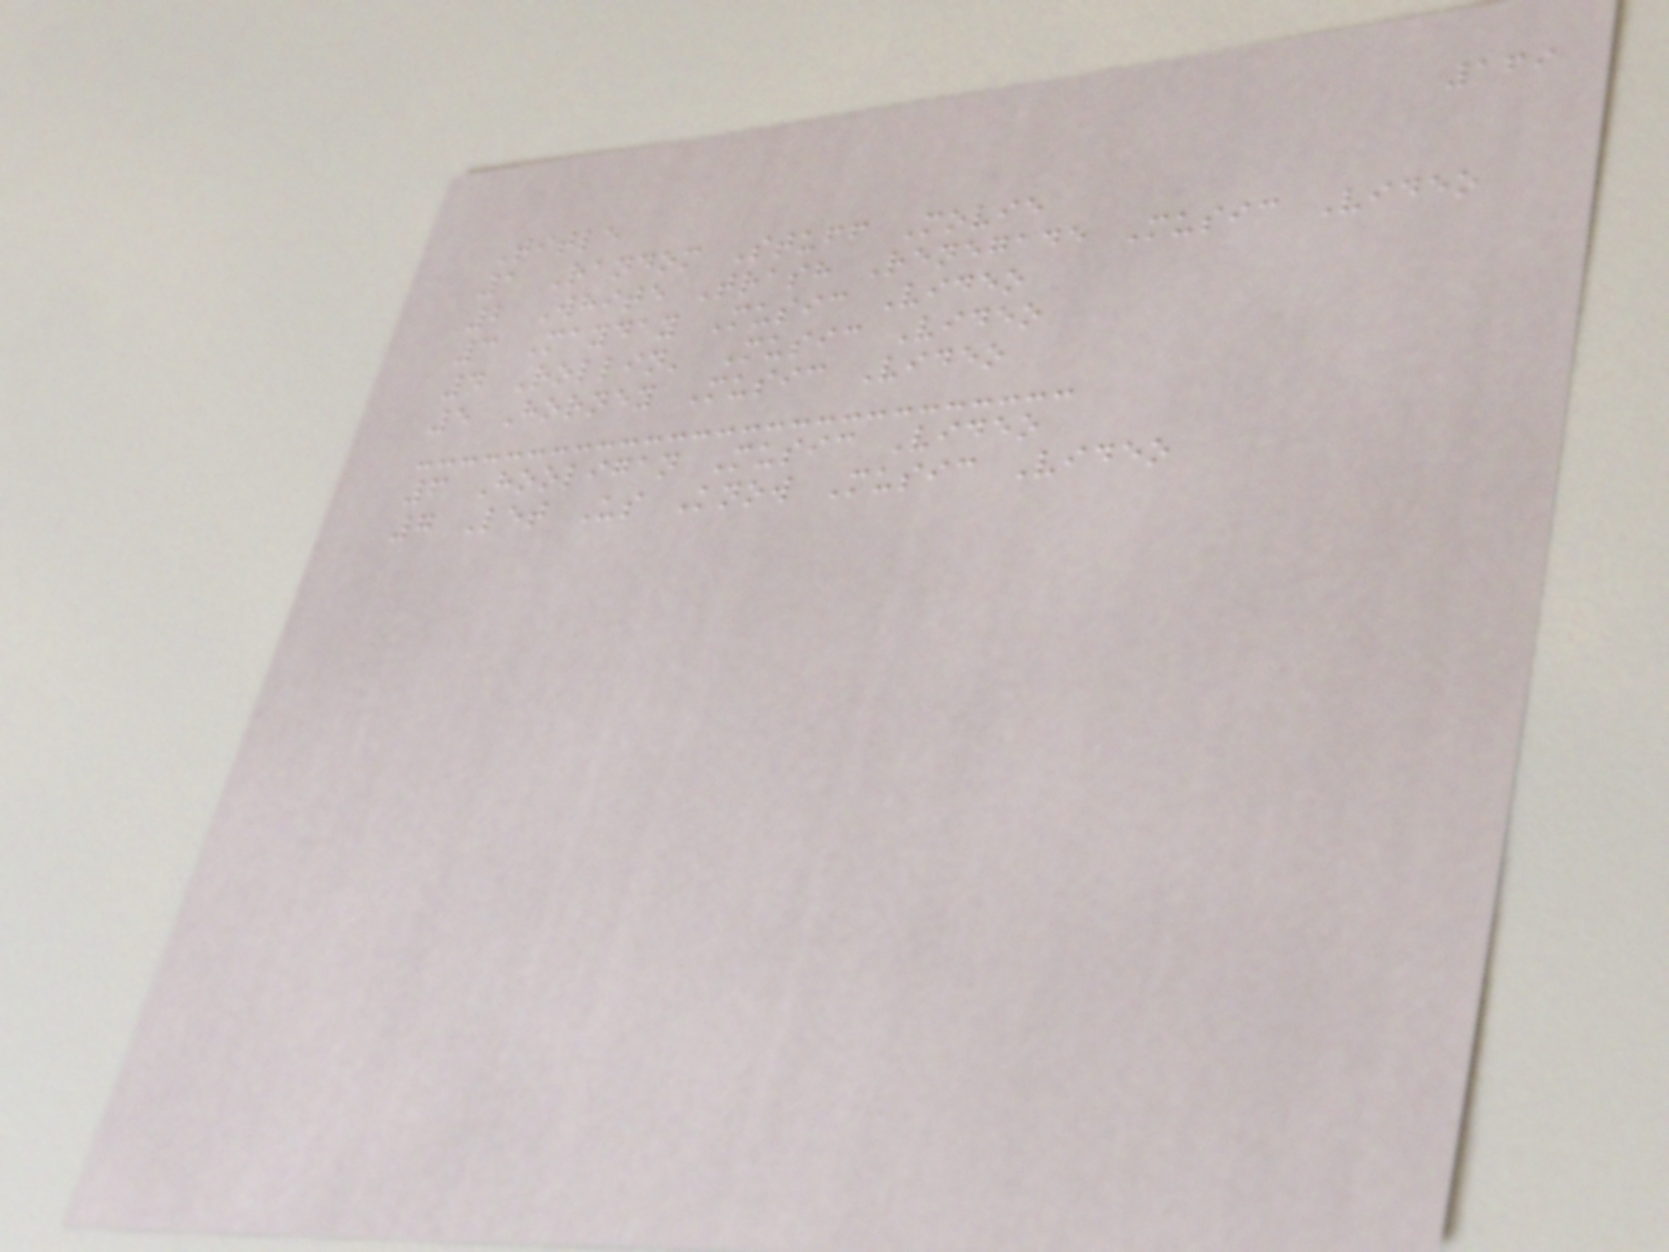169
Title
1 Random Stuff Movie
2 White Trash Renegade Music Video
3 Mayday Music Video
4 Rollin' Music Video
5 Horney Music Video
6 Hooligan Music Video
7 Let Us Know Music Video
